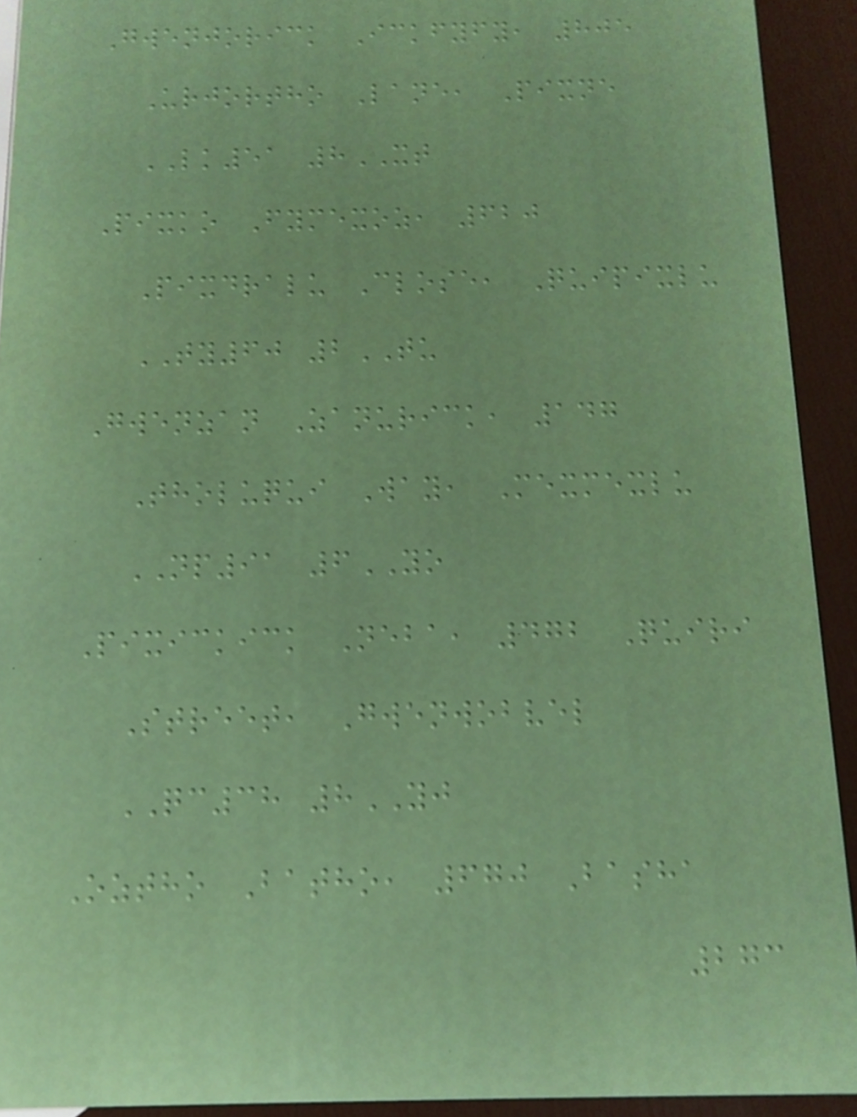Gwenjorick Ickfyfy, 805
Urjortho Lane, Pixne
LK51 8XT
Pixko Fymexoz, 620
Pixdralu Close, Quipixlu
TY60 2TU
Gwenzan Zanurick, 147
Tholuqui Way, Mexmexlu
NP91 6YO
Pixickick Neba, 472 Quiri
Street, Gwenwobvel
QC38 8YJ
Oztho Batho, 670 Basha
273
